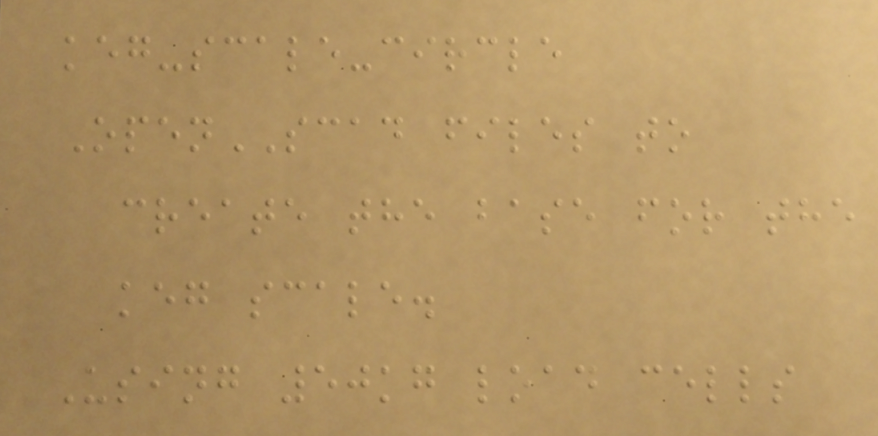keg-scale-circle
OpenSCAD files to
create the base for the
keg scale.
Using 50kg load cells
